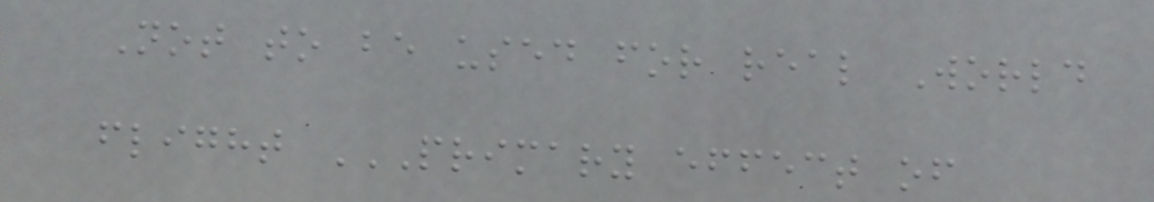Not to be used for real World
flight PRIMARY EFFECT OF
